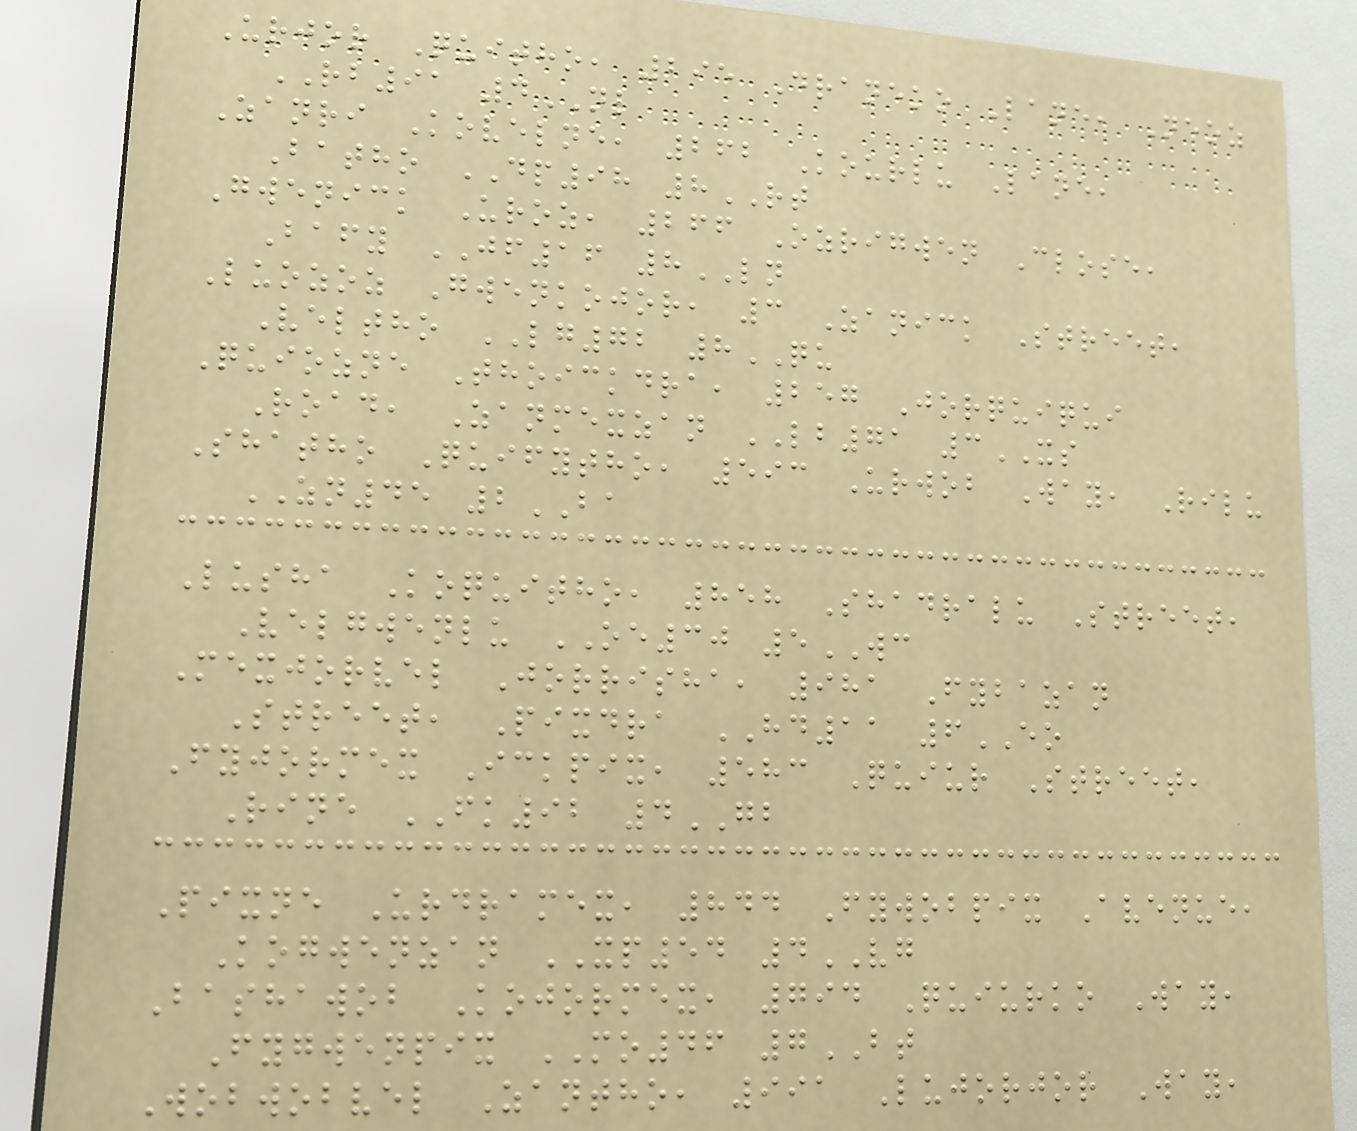Urjor Quitho, 295 Draneko Lane, Neoz
RB91 4NL
Zanri Kovelne, 262 Kourlu Lane,
Batho DP98 8RT
Gwenick Uroz, 266 Ozrigwen Close,
Bafy JF16 8LN
Luozoz Gwenkojor, 3 Zanick Street,
Veltho LG72 8QU
Quiozne Thoickdra, 257 Jorquiqui
Road, Zanmexzan LB71 3XS
Shatho Quifytho, 593 Urwob Way, Rilu
ZN45 2BA
Lusha Koquitho, 858 Shadralu Street,
Velgwenlu OE30 5WC
Mexjorvel Jorrisha, 981 Fybazan
Street, Pixdra HD11 6EO
Fyjormex Ickpix, 583 Quiur Street,
Rine FK92 4GB
Pixne Urdramex, 844 Fywobpix Avenue,
Kogwenzan XP54 4VG
Bashawob Kojormex, 794 Quiurko Way,
Fygwenpix MO46 7BT
Wobwobvel Zantho, 991 Lujorjor Way,
